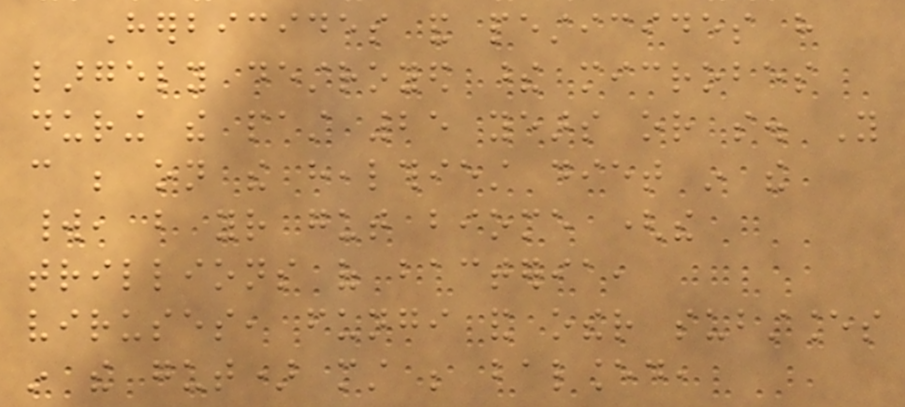Herbicides and pesticides have
largely destroyed these microbes
during the past 25 years or so. You
can be on the healthiest diet in the
world, but your gut biome (the
trillions of bacteria,
viruses, fungi and other substances
in the gut) must be balanced,
